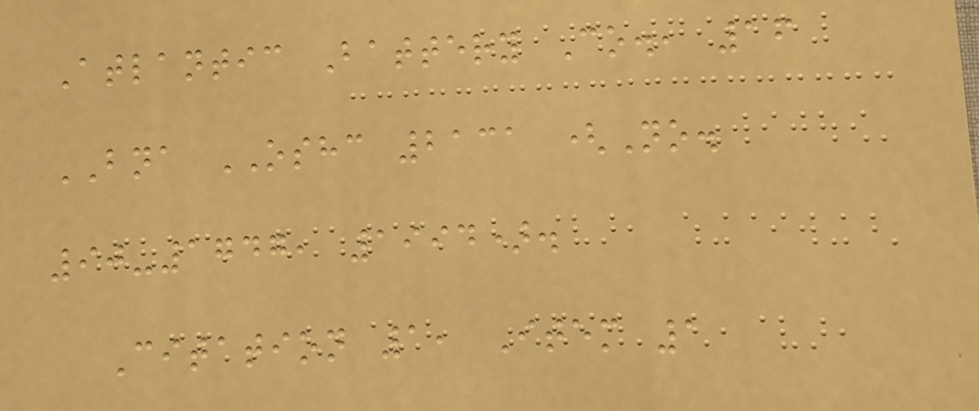Atlantic Battery Co., 16
BNA OSHC 2131 (No.
90-1747, 1994).
Citation 1, Item 1
